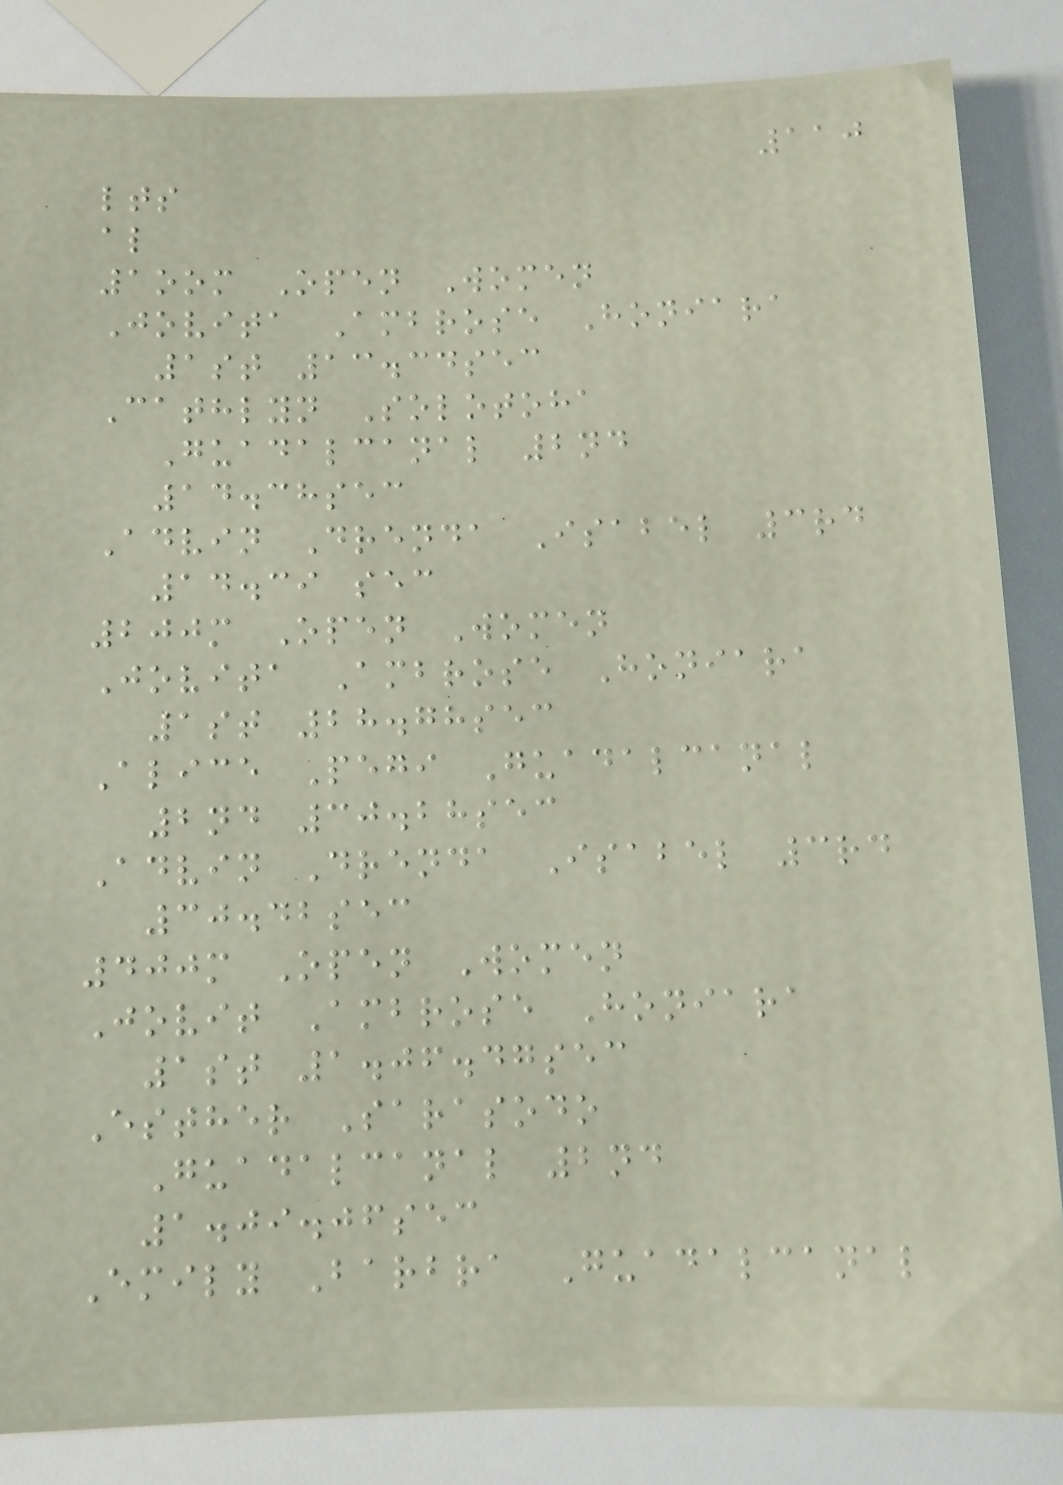110
lts
al
1oom Open Women
Jovita Ambrose Honiara
1st 13.34sec
Cathlyn Solotoha
Guadalcanal 2nd
14.38sec
Advin Drenda Isabel 3rd
14.39 sec
200m Open Women
Jovita Ambrose Honiara
1st 28.78sec
Alice Pegi Guadalcanal
2nd 30.28sec
Advin Drenda Isabel 3rd
30.42sec
400m Open Women
Jovit Ambrose Honiara
1st 1.06.47sec
Esther Sarasodo
Guadalcanal 2nd
1.09.06sec
Emily Barbra Guadalcanal
